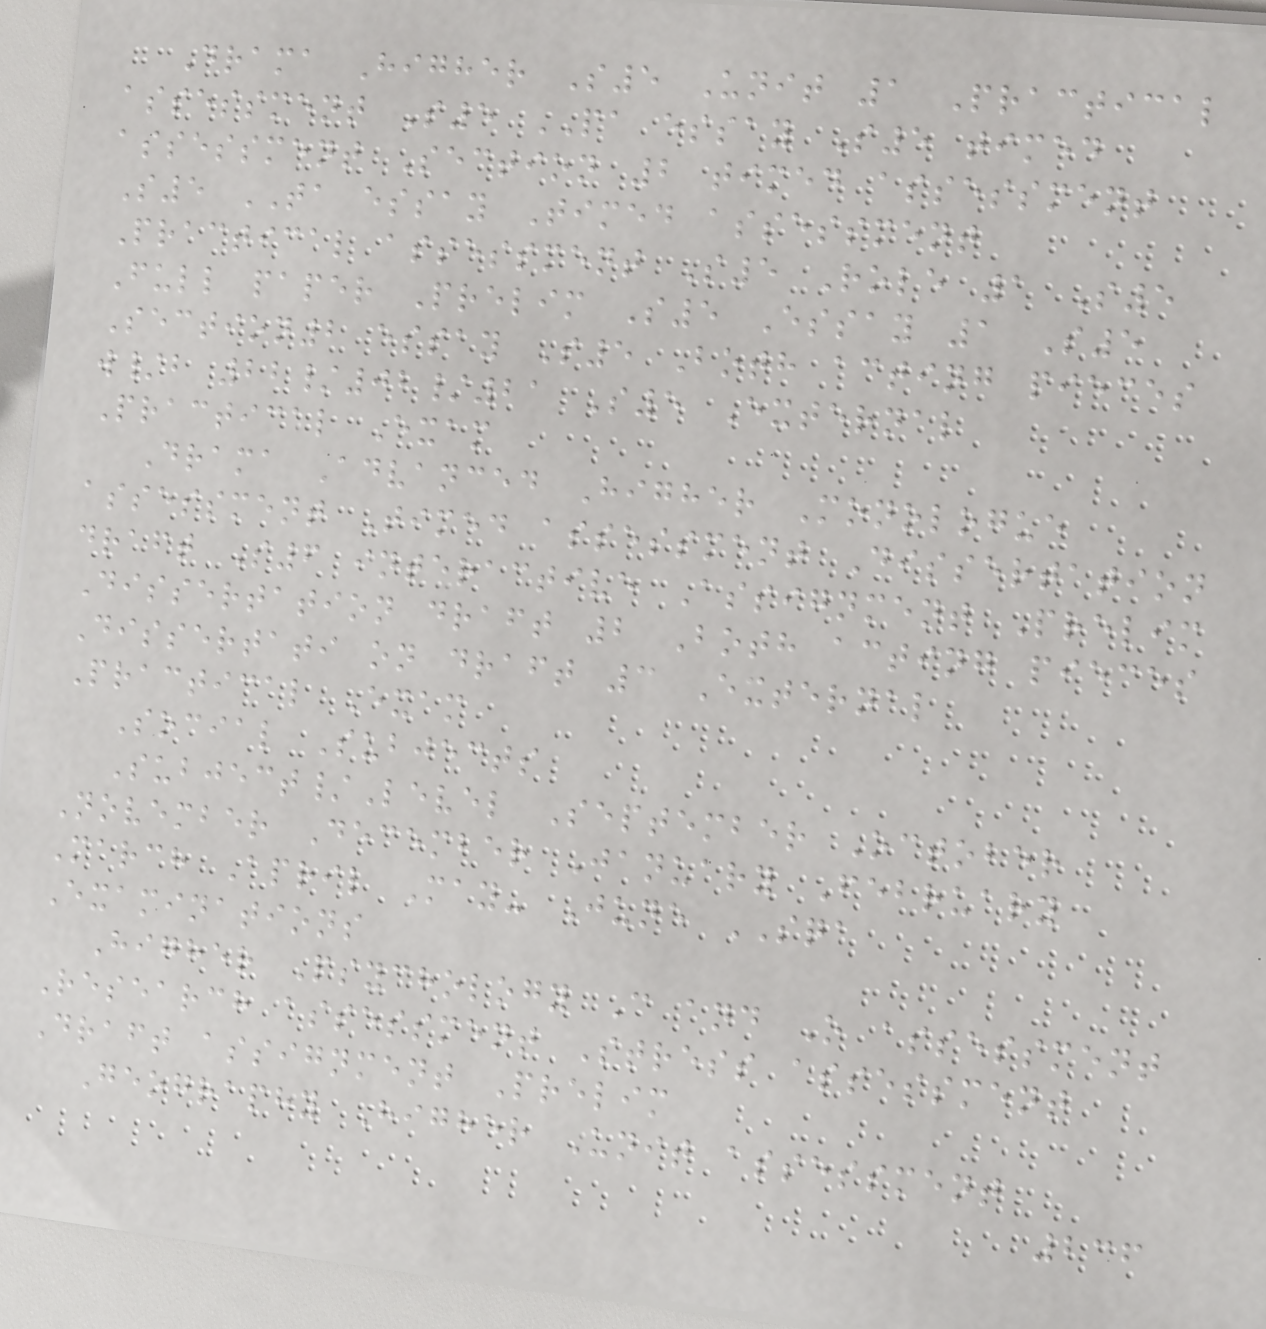Drama Higher S5 Unit 1 Practical
assessment S5 PA essay S5 timed
assessment Section 2 timed assessment
S5 TA essay Timed assessment
Practical assessment S5 Role 1 S5
Full paper Prelim S5 Essay 1 S5
Section2 essay S5 Both acting pieces
w/b 22/02/21 S5 External
Practical Exam
Drama Advanced Higher Monologue
assessment Timed assessment Dissertation
draft S6 interactive Assignment Prelim
Dissertation draft 2 Both acting pieces
Dissertati on draft 3 External
Practical Exam
Social Subjects
Subject/Level September October
November December January February
March April May- June SQA
Examinations
Higher Psychology C and O assessment
Research assessment Stress assessment
Draft assignment Prelim
Geography Higher Unit assessment
236
